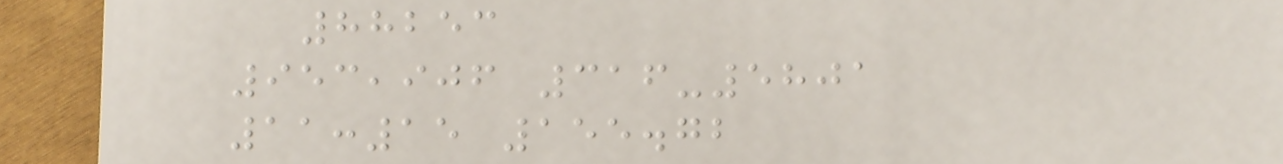88253
953,906 316-5801
11:15 155.72
